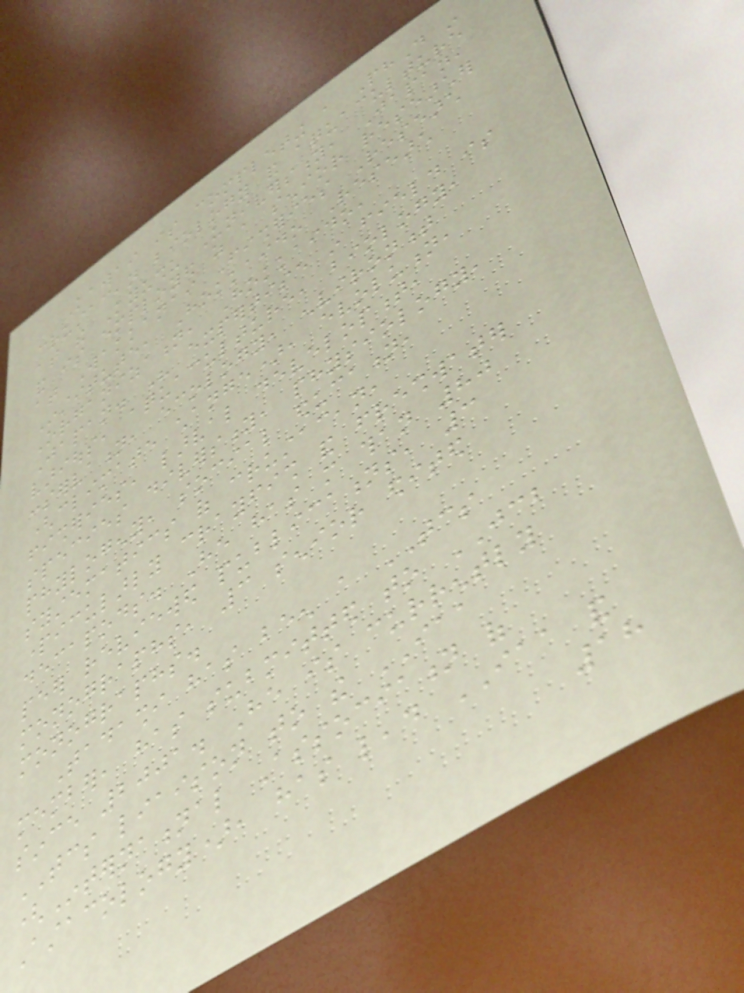Kawai is completing a PhD in
crustacean biology and aquaculture
at the Kyushu University, Japan,
and is employed as a senior researcher
at Wakkanai Fisheries Research
Institute, Hokkaido Research
Organization, Hokkaido,
Japan. His expertise in field is
various, aquaculture, biology,
conservation, ecology, environment
(climate change), evolution,
fisheries, larval development,
species diversity, physiology,
phylogeny, social education,
systematics of crustacean,
particularly crayfish and freshwater
decapods. He has more than 80
peer reviewed publications, 3
monographs, 3 senior edited
monographs.
Tadashi has been a TCS
member, has submitted to JCB
since 2001. He is currently
TCS liaison to the IAA
(International Association of
Astacology), has lead IAA and
18
